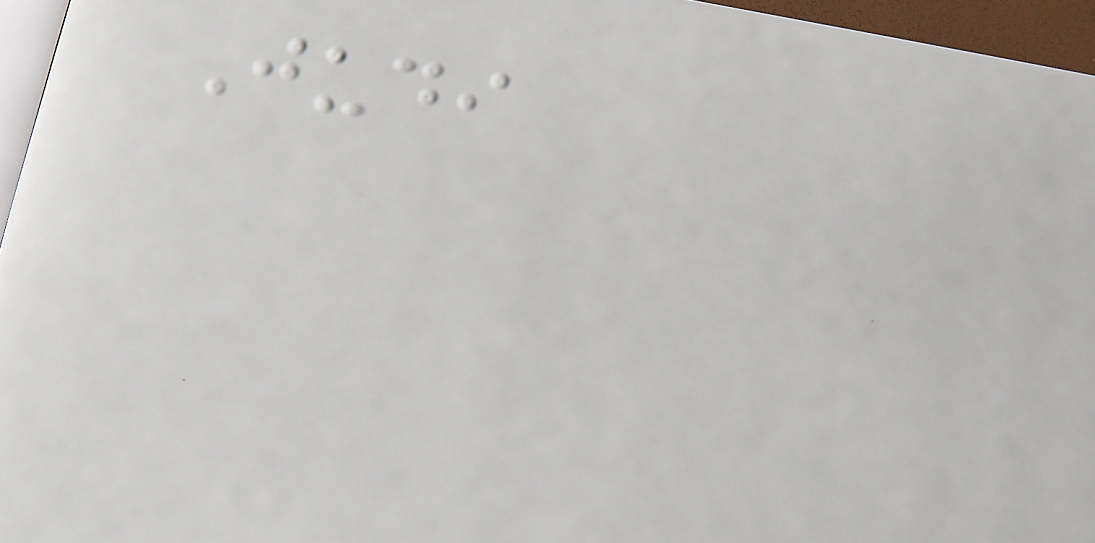Judi
